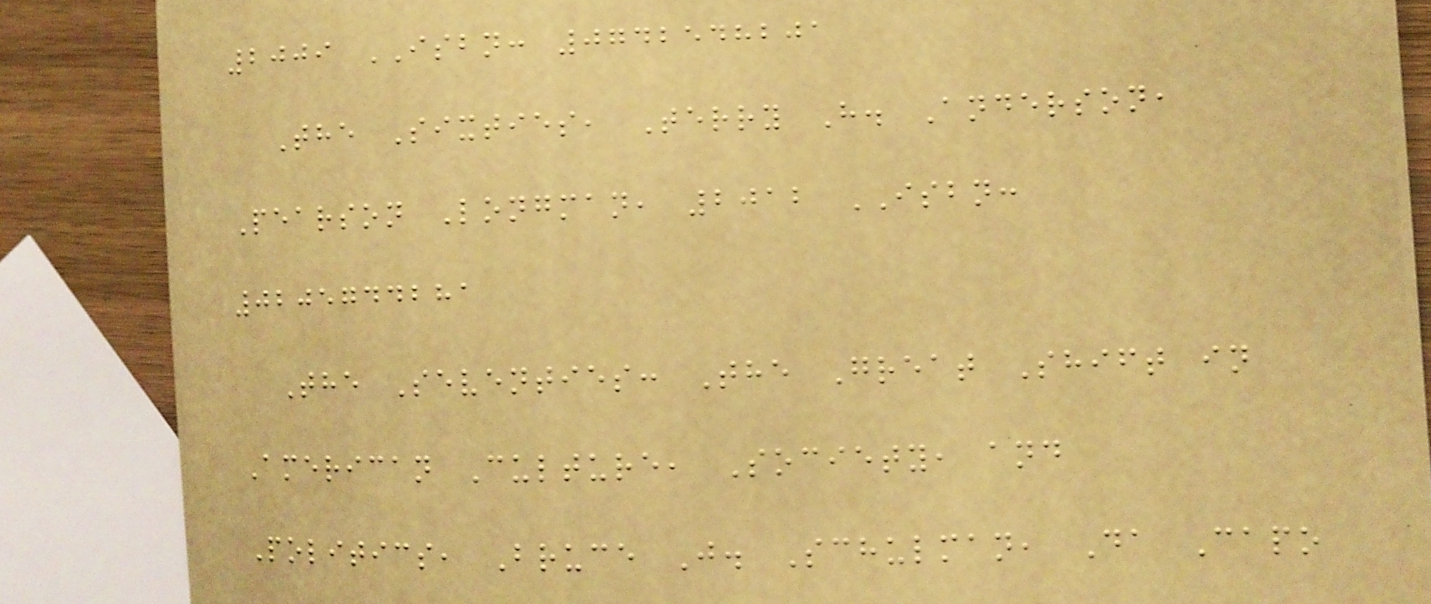2009 ISBN: 0742548201
The Sixties, Terry H. Anderson,
Pearson Longman, 2012 ISBN:
0205744281
The Seventies: The Great Shift in
American Culture, Society, and
Politics, Bruce J. Schulman, Da Capo
